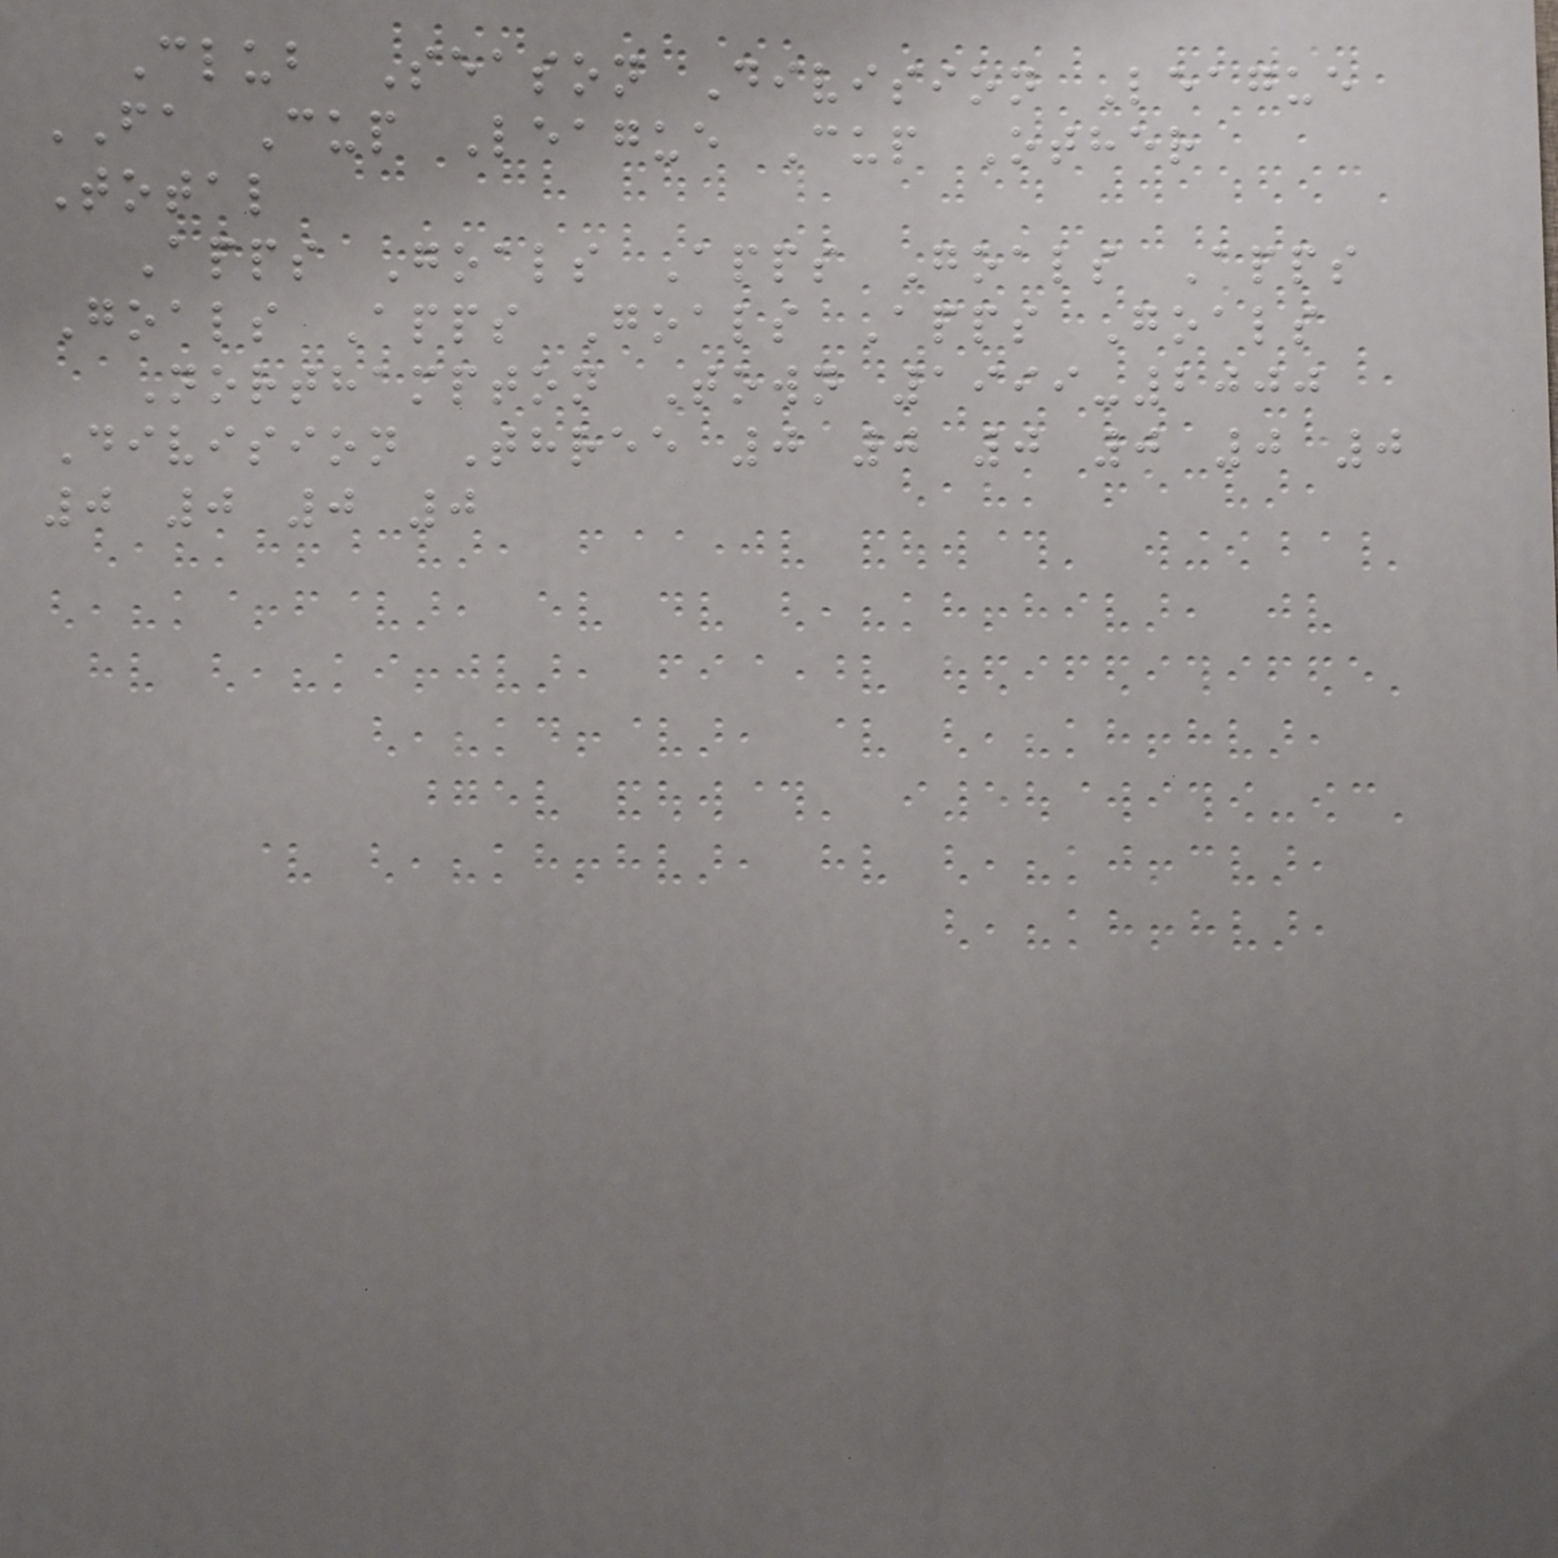Club Season Division League
FA Cup League Cup Other
Total
Apps Goals Apps Goals Apps
Goals Apps Goals Apps Goals
Northampton Town 1999-2000
Division Three 0 0 0 0 0 0
0 0 0 0
